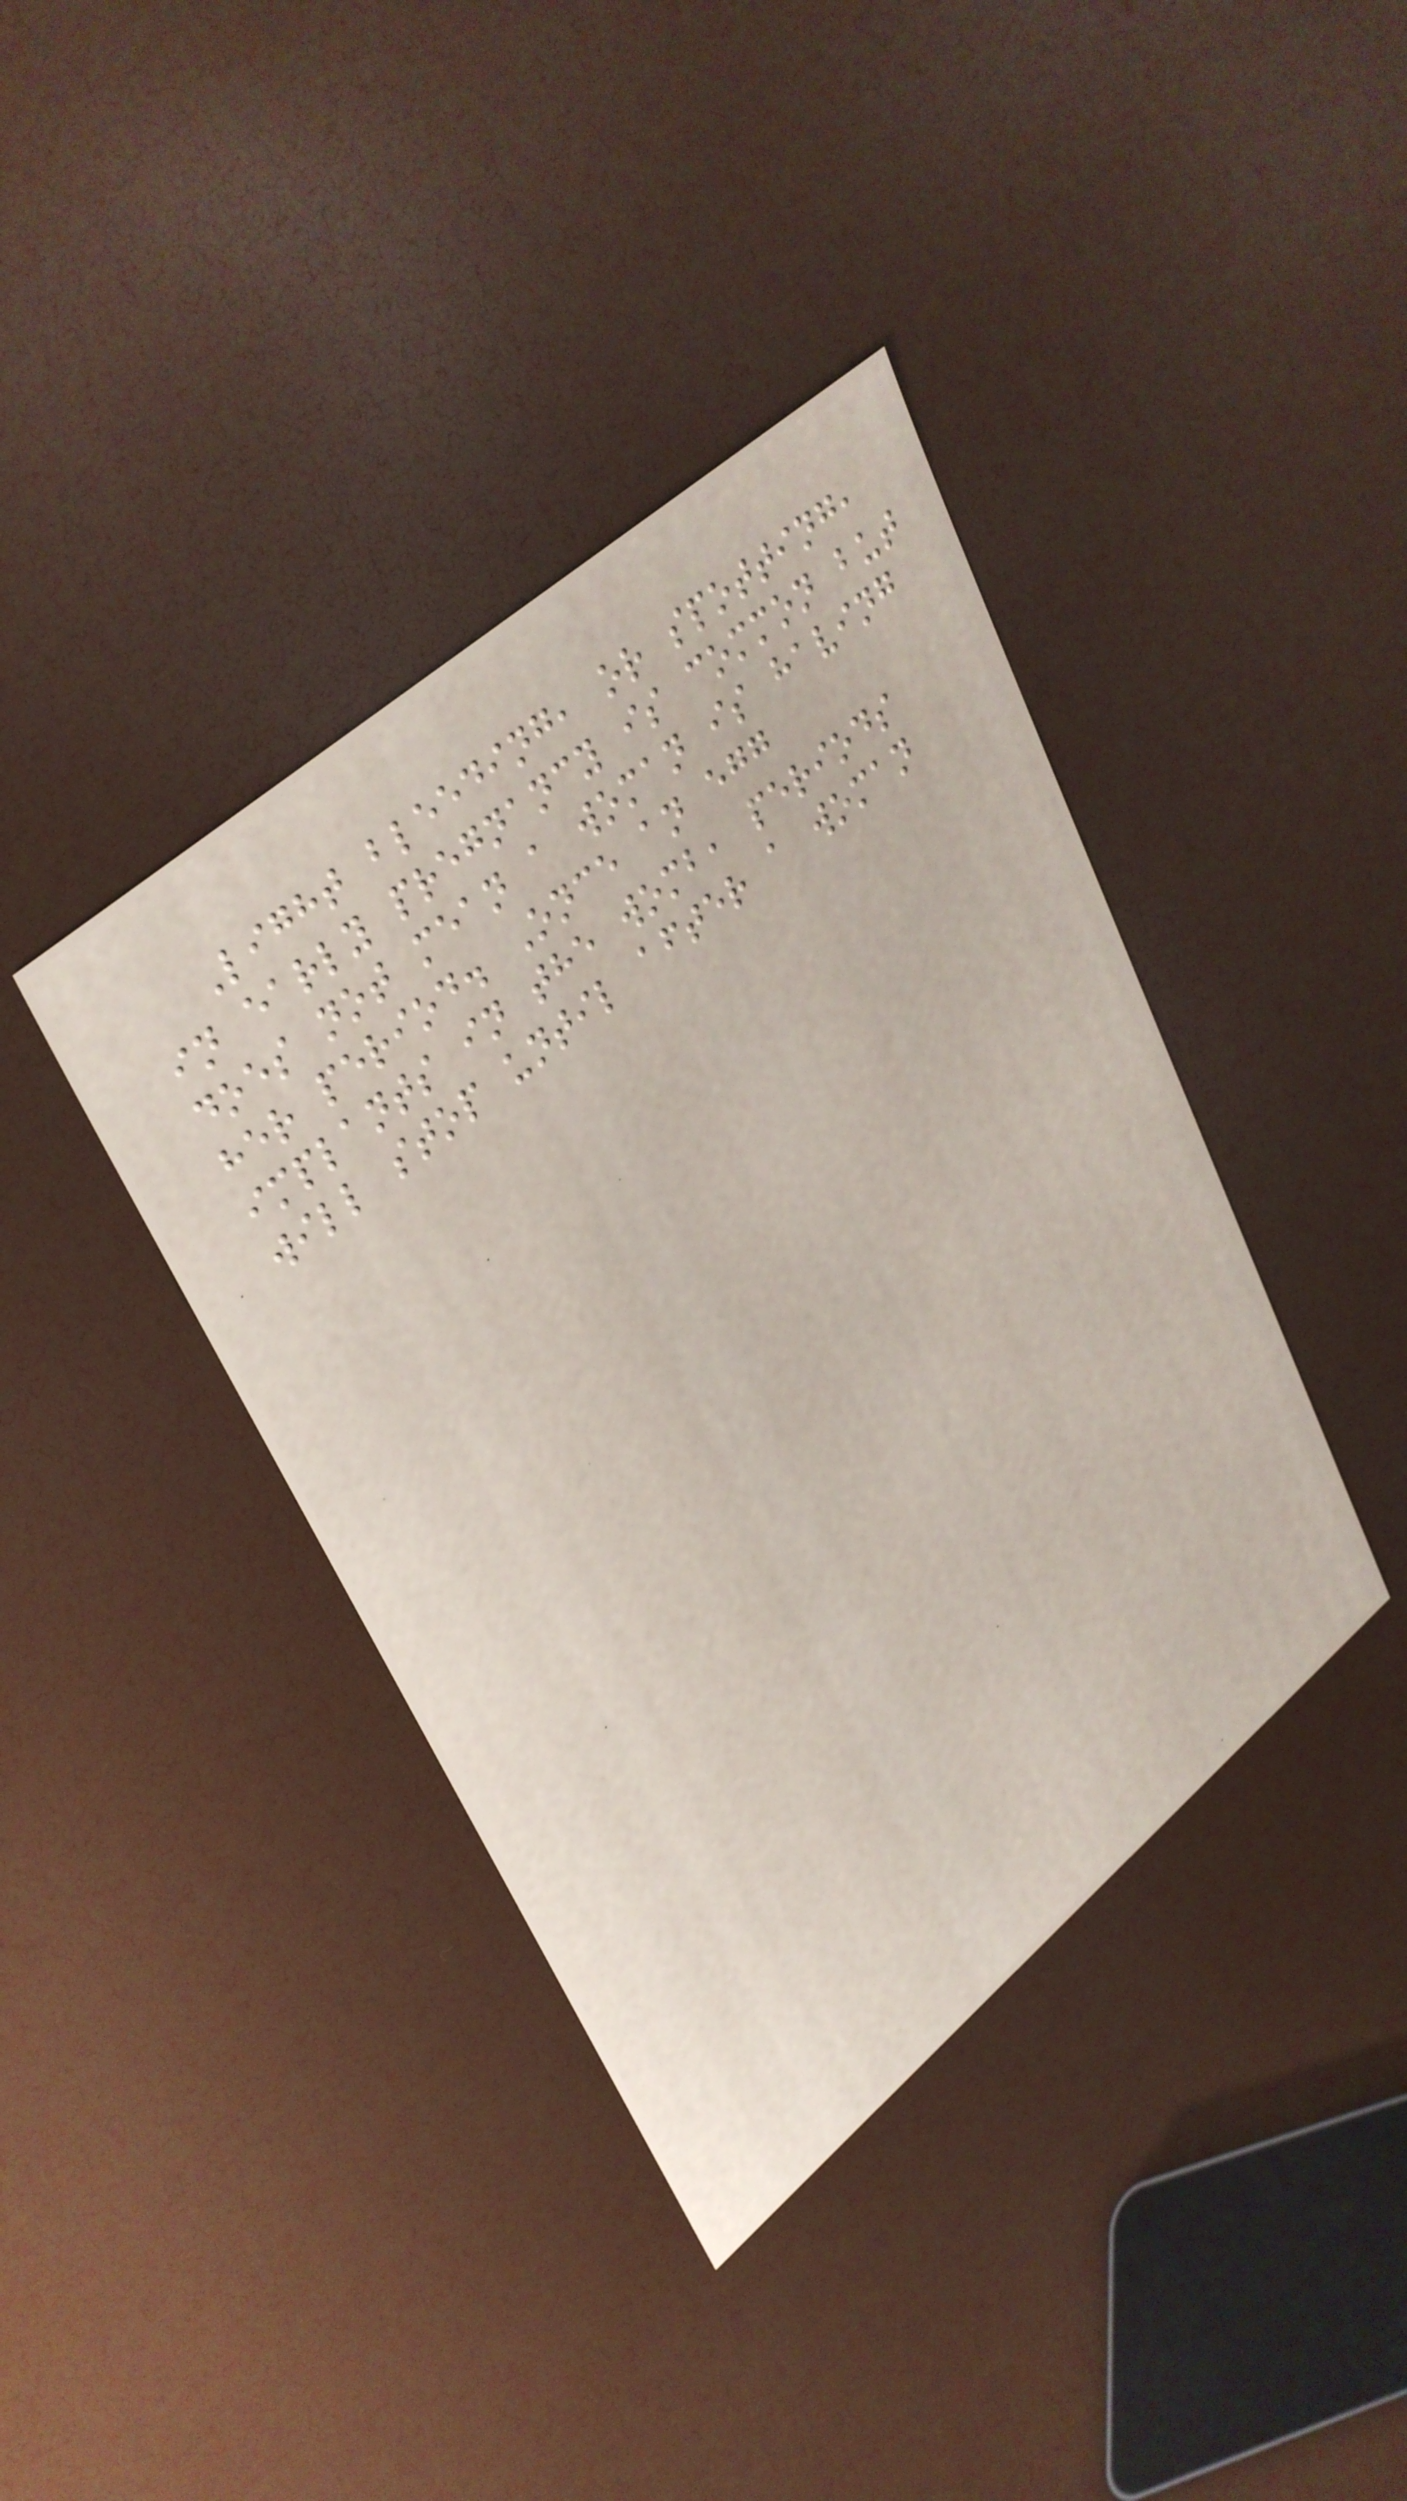Light bleeding, or spotting,
in early pregnancy is common but
does not mean a woman is having
her period. Once an egg
implants in the womb, periods
will stop until after a woman
